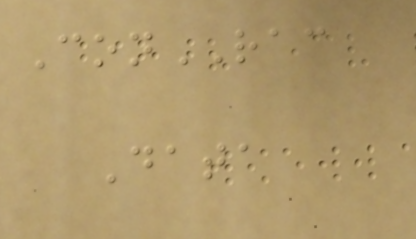ConRAC
Data
